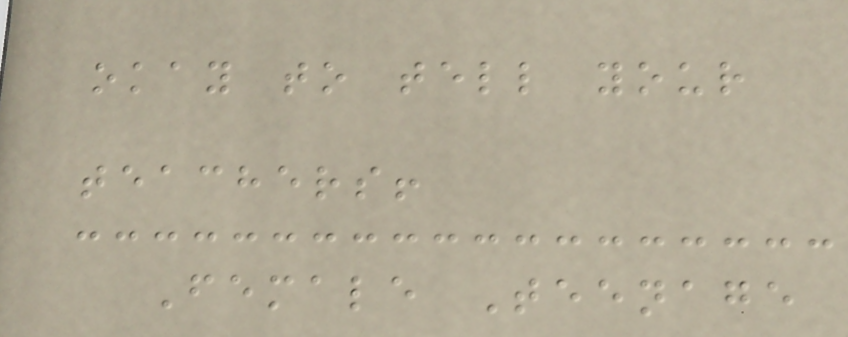okay to tell your
teachers!
Female Teenage
